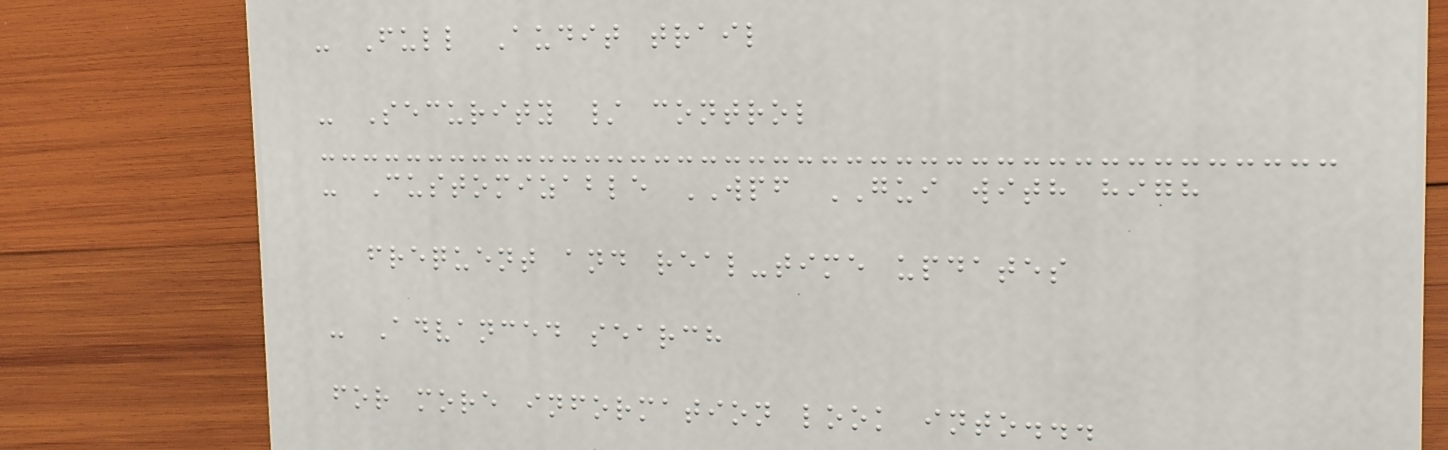- Full Audit trail
- Security / control
- Customizable WPF GUI with high
frequent and real-time updates
- Advanced search
for more information look into...
